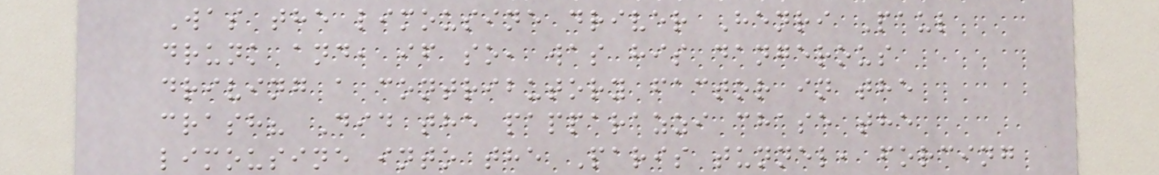Was the limousine driver Henri Paul
drunk and, if so, was his dangerous
driving a contributory factor in the
crash? Did the papparazzi chase the
limousine into the Paris tunnel, forcing
